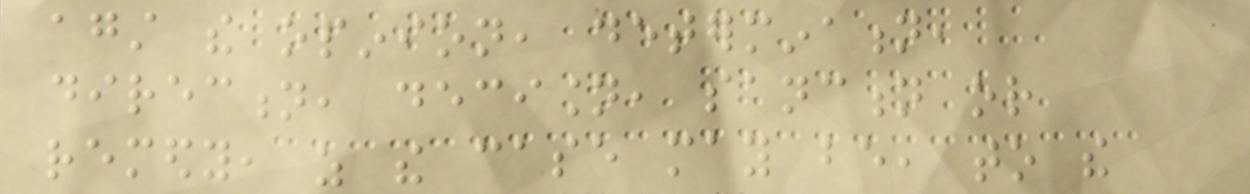against the opinion, determination,
direction, decision, sanction or
remedy, as the case may be, to the
